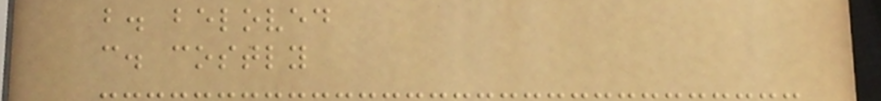b. beloved
c. costly
